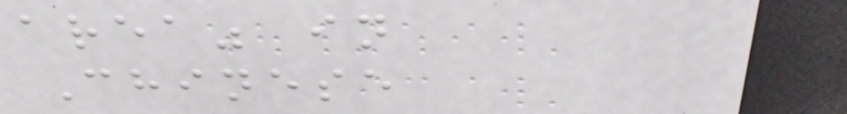area" in
Chinese
